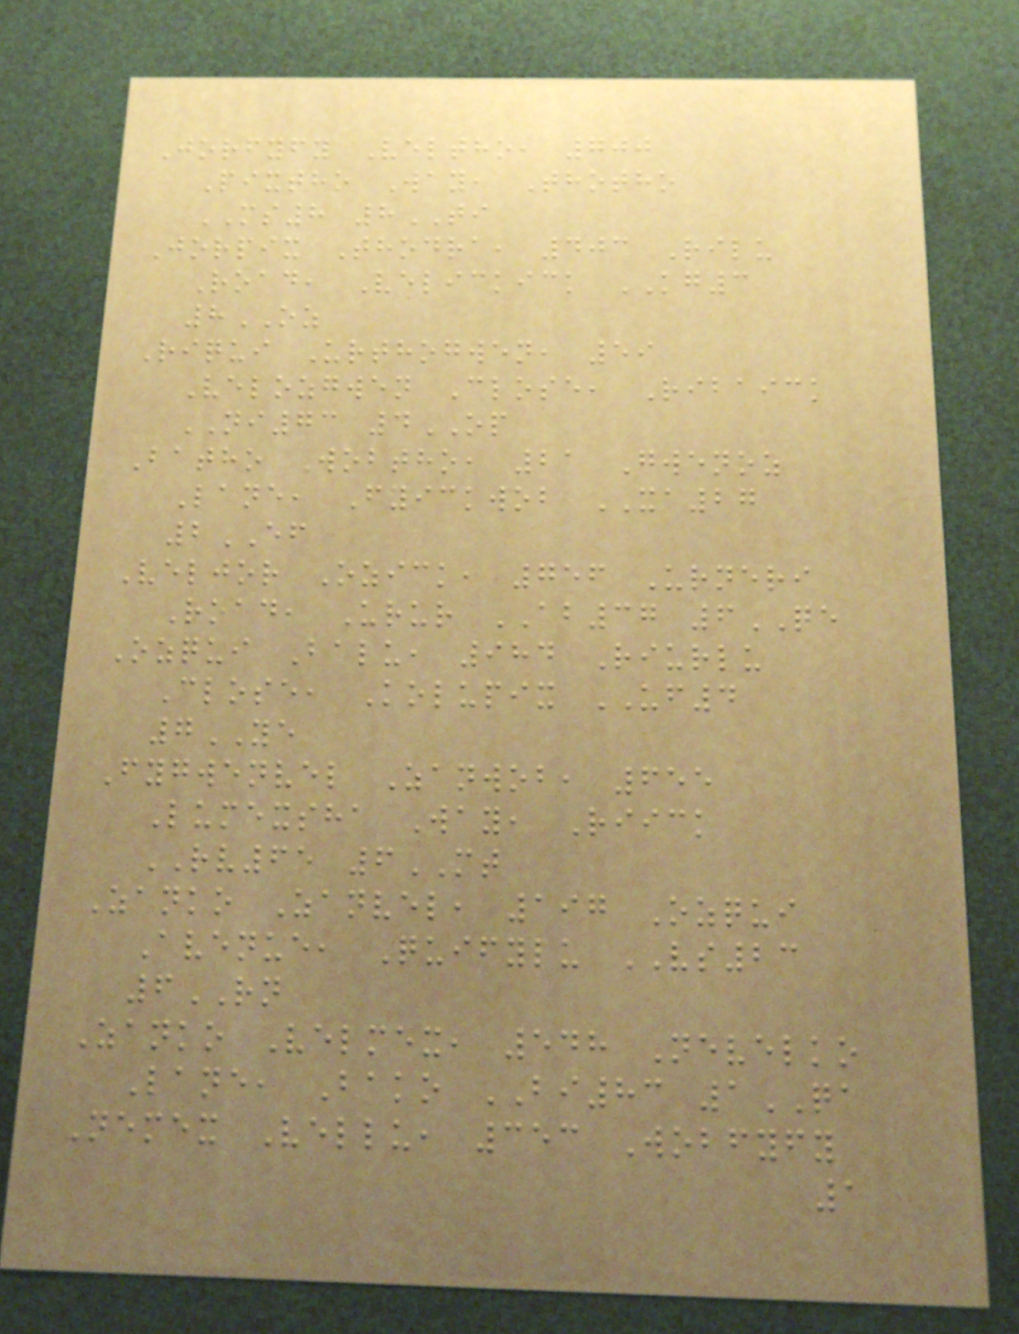Jorfyfy Veltho, 700
Pixtho Way, Thotho
MS8 8TI
Jorpix Thodra, 403 Rilu
Road, Velickick KG3
8OZ
Riqui Urthogwen, 59
Velozgwen Close, Ribaick
NI73 4OP
Batho Wobtho, 21 Gwenoz
Lane, Fyickwob XA27
2EF
Veljor Ozick, 756 Urneri
Road, Urur AB37 6QE
Ozqui Balu, 984 Riurlu
Close, Kolupix UF4
7YE
Fygwenvel Zanwob, 655
Lumexsha Way, Riick
RV65 6MT
Zanko Zanvel, 197 Ozqui
Avenue, Quifylu VS23
6RN
Zanko Velmex, 548 Nevelko
Lane, Bako BI83 1QA
Nemex Vellu, 353 Wobfyfy
1
